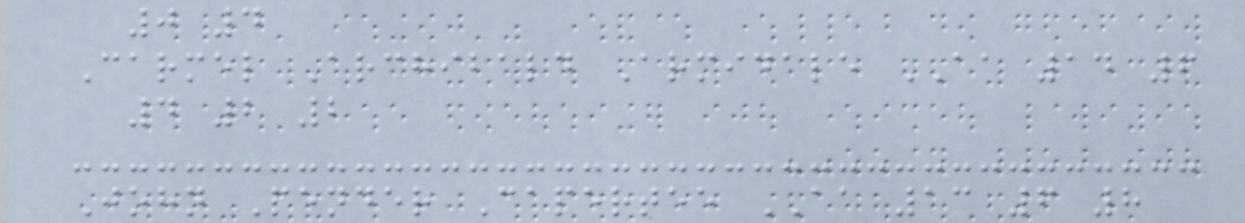0 4
Carmel Archibald Armidale AA 14 6
4 2 2
John Pender Capertee AA 13 6 8
